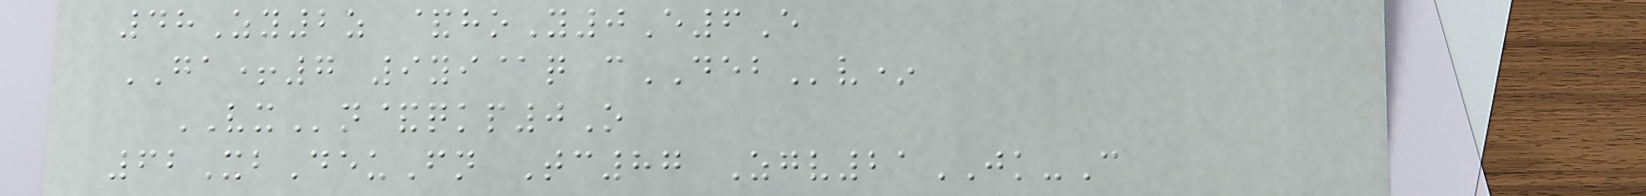48Zy2z &hoY0E6E
GA+7 9yi@q cDEBv*
VXn&qkp0O
62XbDeuFn Tc87 Zgv21JK-C
